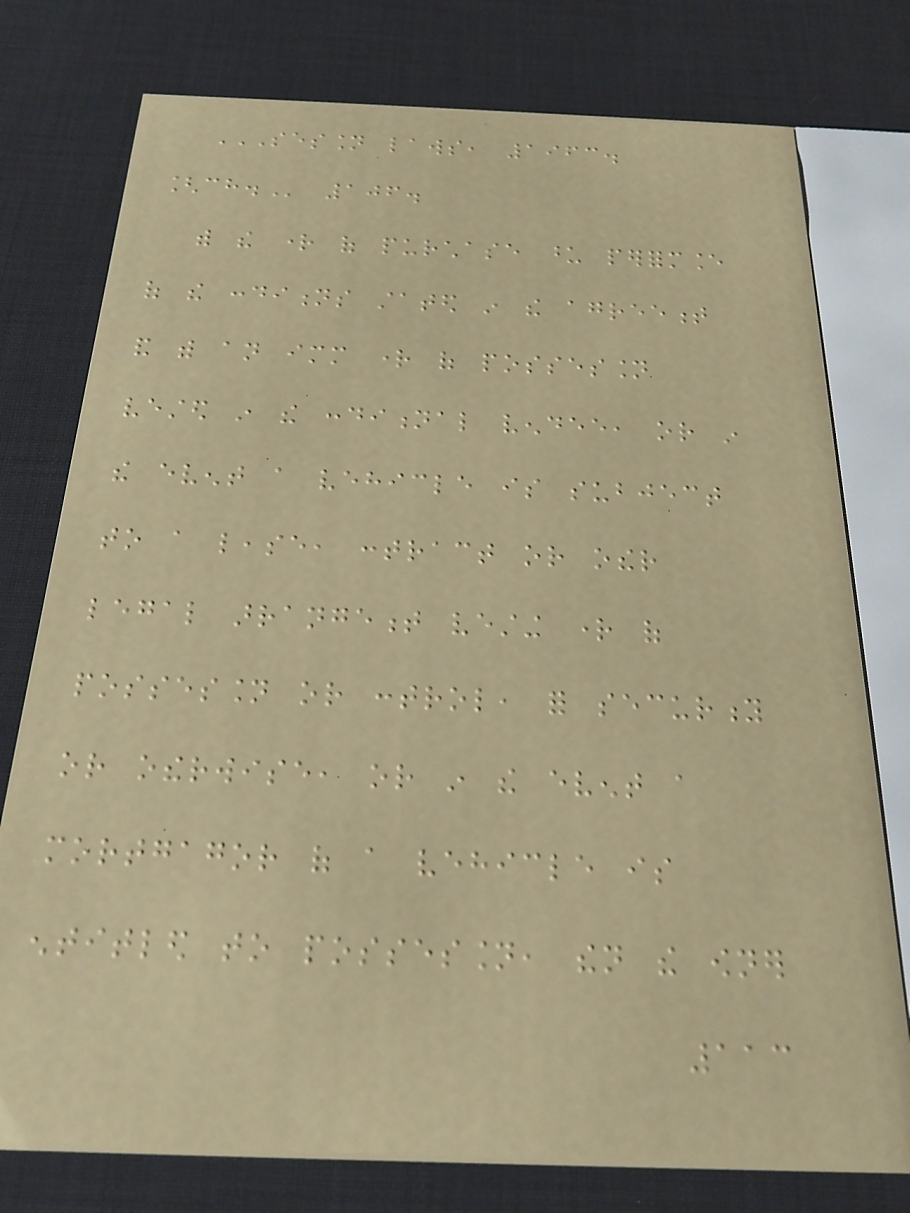SESSION LAWS, 1963.
[CH. 106.
with the right of purchase upon performance
of the conditions stated in the agreement
and with an immediate right of possession
vested in the conditional vendee, or in
the event a vehicle is subject
to a lease, contract or other
legal arrangement vesting right of
possession or control, for security
or otherwise, or in the event a
mortgagor of a vehicle is
entitled to possession, then the owner
113
